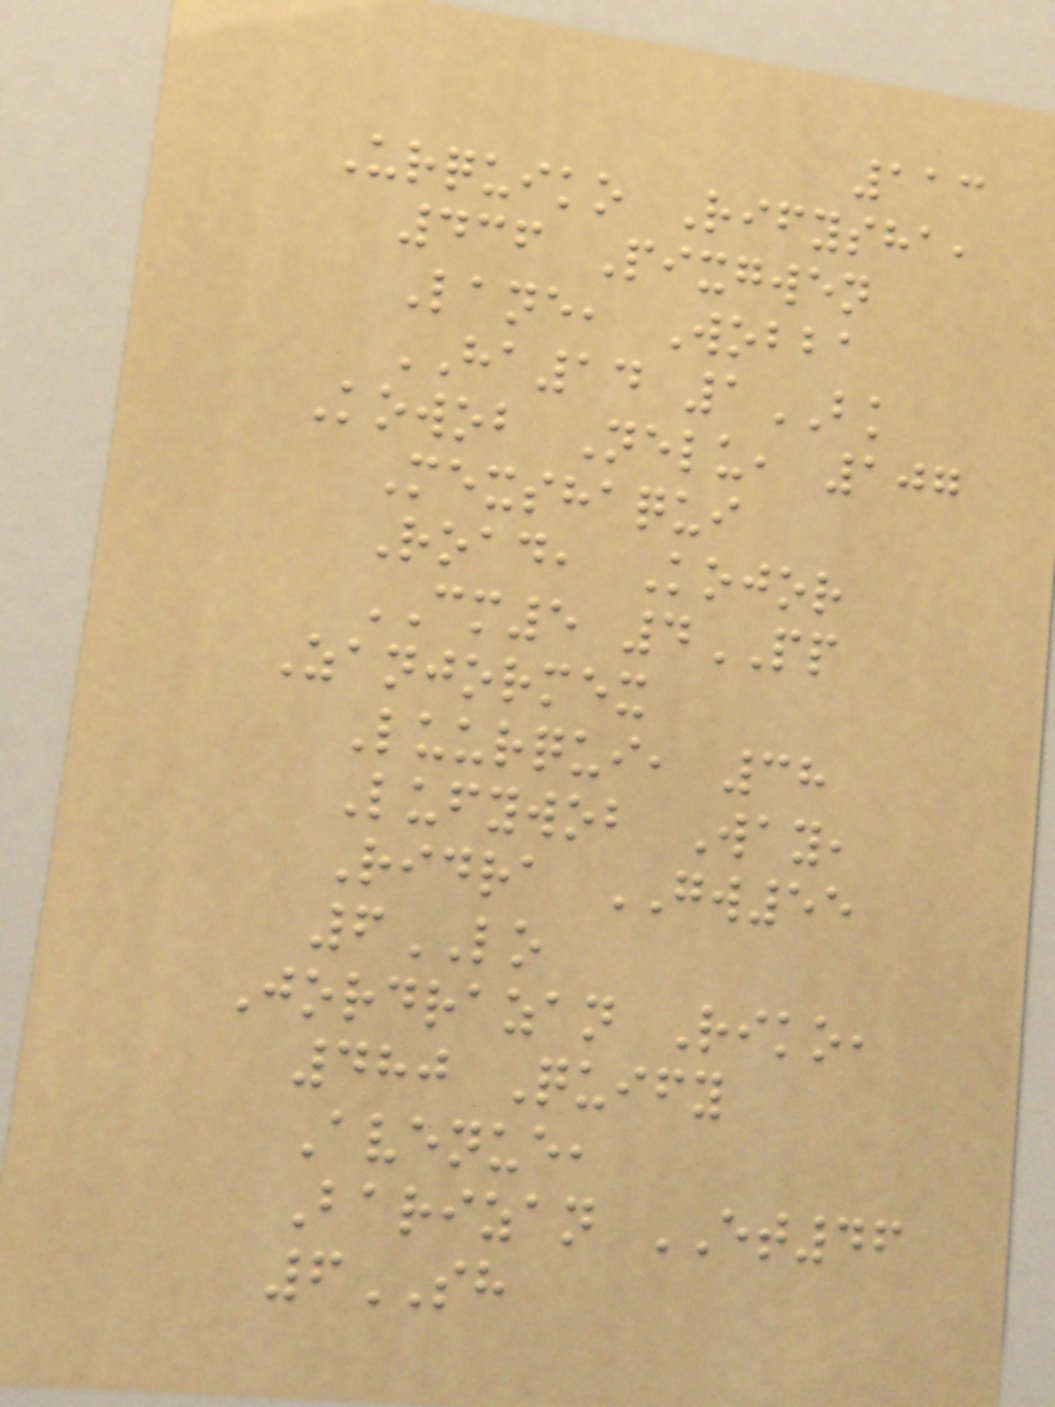113
Urquiko Rifysha,
436 Pixgwen
Lane, Wobba
HA14 1BK
Kowob Nelu, 107
Mexshaqui
Road, Kojor
CM5 4PP
Zanjormex
Luurqui, 38
Lufywob Way,
Ridra GW55
6LO
Jordrazan Riko,
480 Quify
Avenue,
Barizan ET46
6SH
